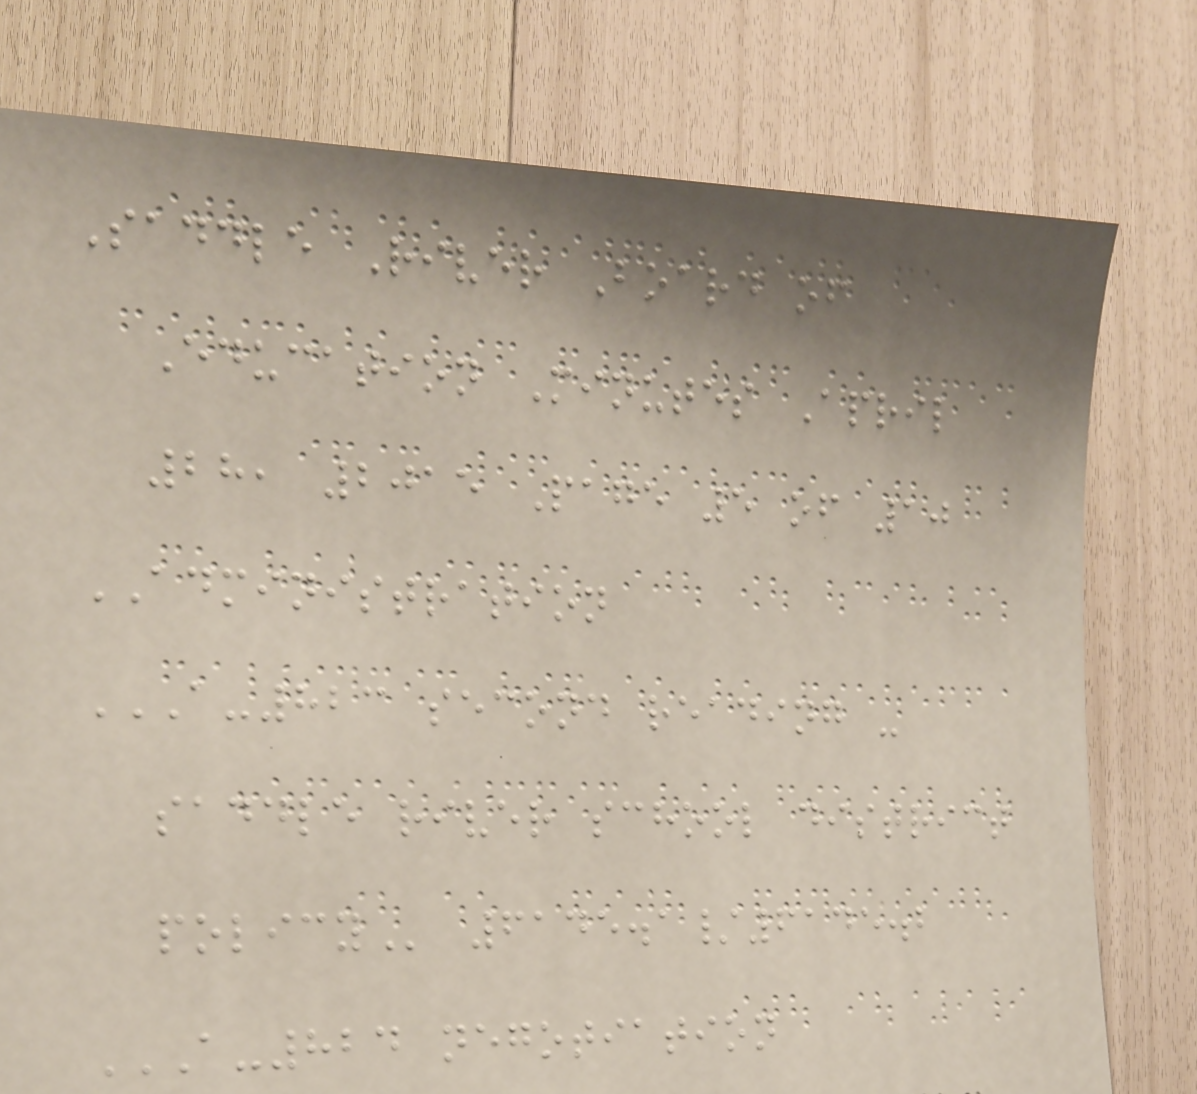Saddle River Board of
Education Minutes April
28, 2015 Page 5 of 10
ADMINISTRATION
A-823 SECOND READING -
SADDLE RIVER SCHOOL DISTRICT
POLICY 6145.1/6145.2
A-824 NEGOTIATION
